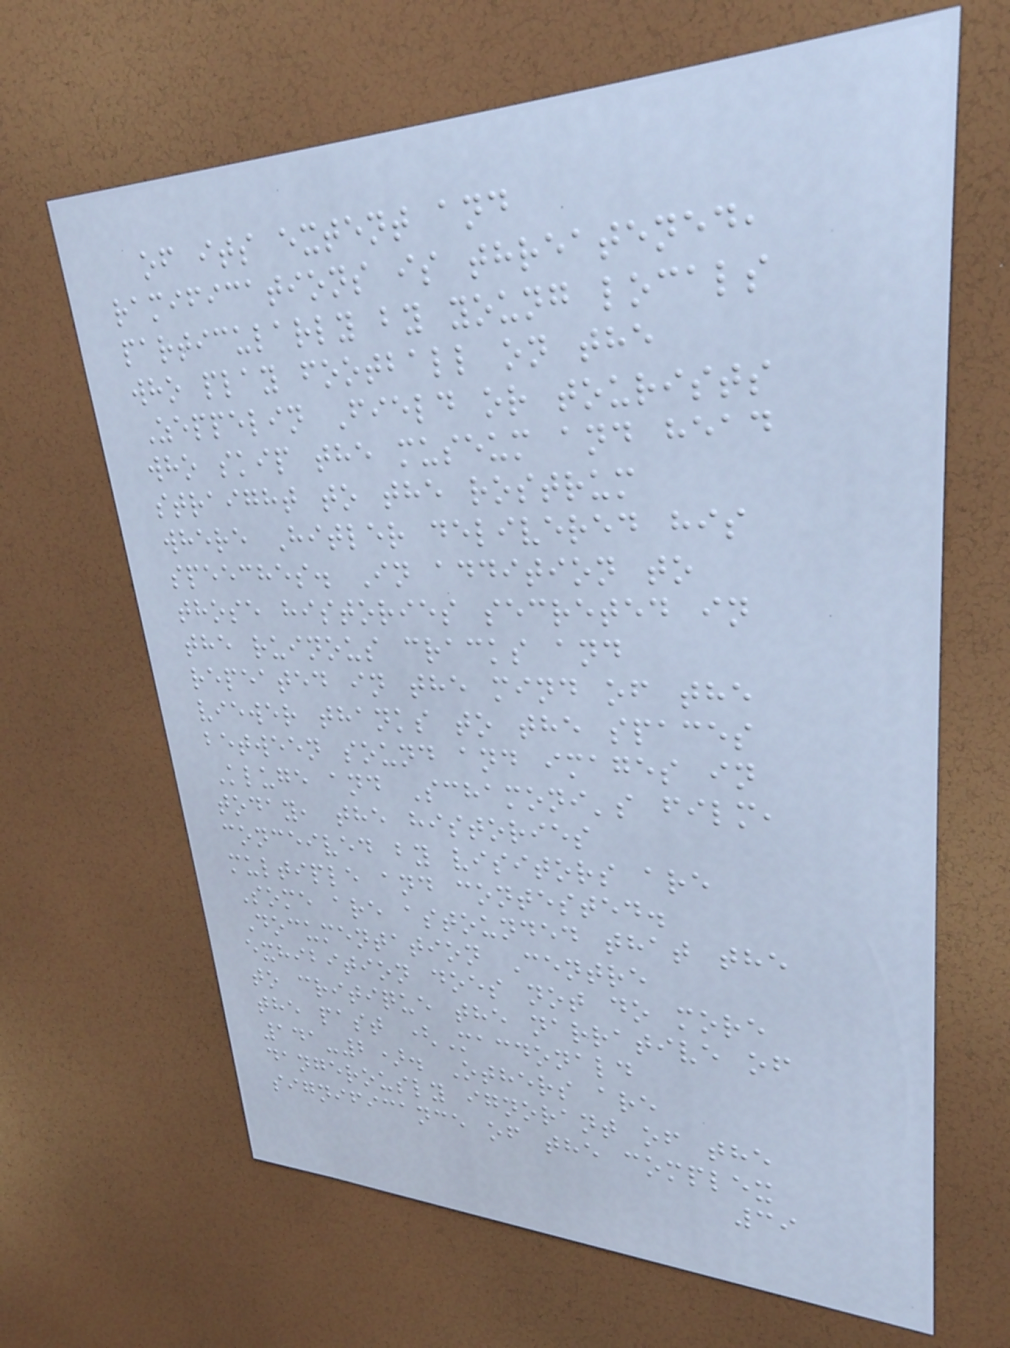of its extent and
ramifications is threatened,
particularly by young locals
who play football on the
Zeppelin Field or tourists
who skip the museum and head
straight to the rostrum
where Hitler delivered his
speeches. In addition to
those histories secreted in
the ruinous cracks and
repeated in the mind of the
viewer thanks to the spaces
between sound and images in
Kluge and Schamoni's film,
today, the histories
conceived by visitors are
multiple and contested.
Some are astounded that the
Documentation Centre
exhibition does not do more
to critique the narrative of
the past (Macdonald
141-2). Others are
dangerously ignorant of the
significance of the complex
39
